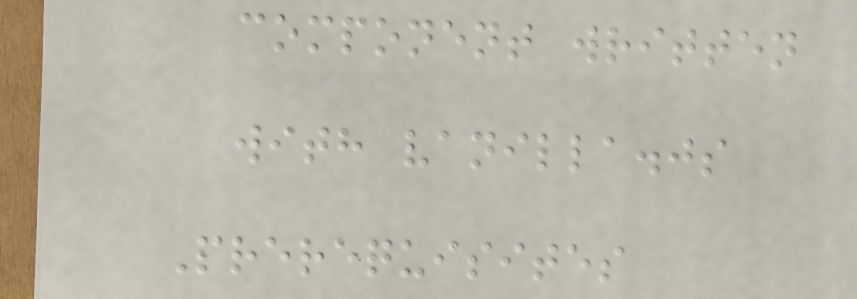component written
with vanilla.js
Prerequisites
